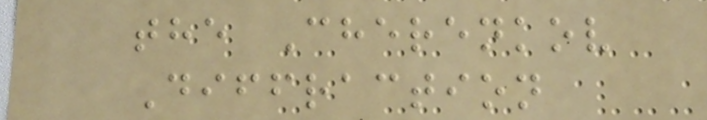the Cherenkov
Diffraction
